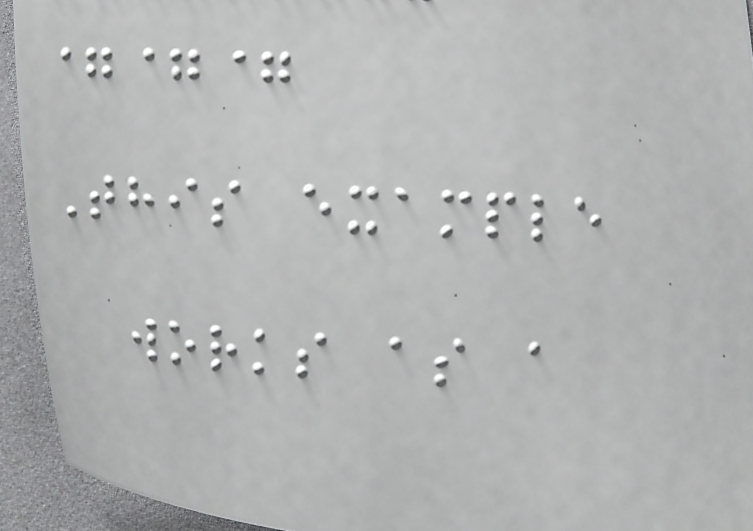===
This example
works as a
